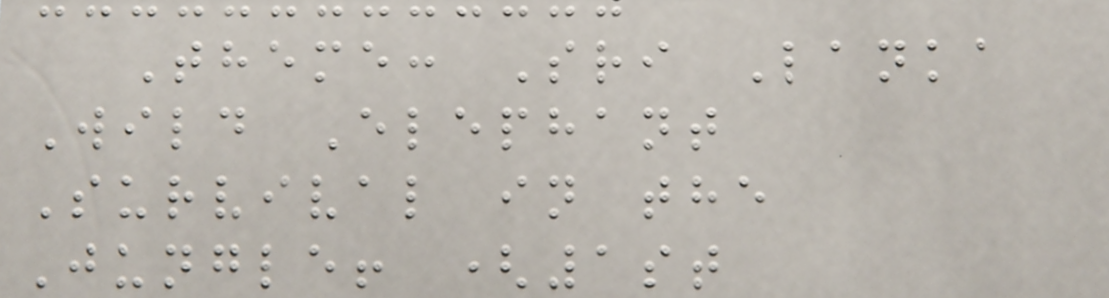Theme: Sri Lanka
Wild Elephant
Survival in the
Jungle! (1st
